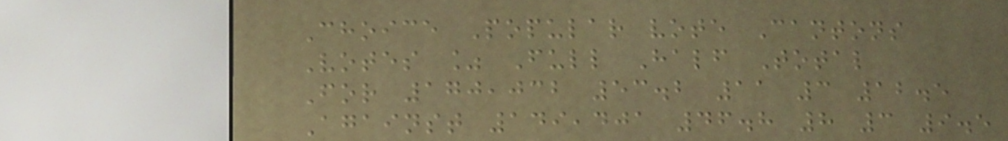Choice Popular vote Cantons
Votes % Full Half Total
For 170,032 53.2 11 3 12.5
Against 149,401 46.8 8 3 9.5
